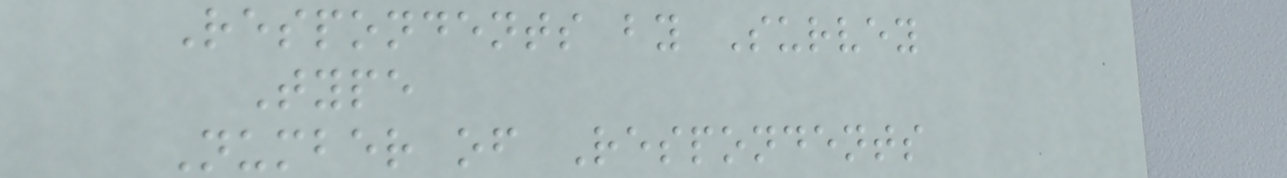Respondents by Survey
Type
Number of Respondents
